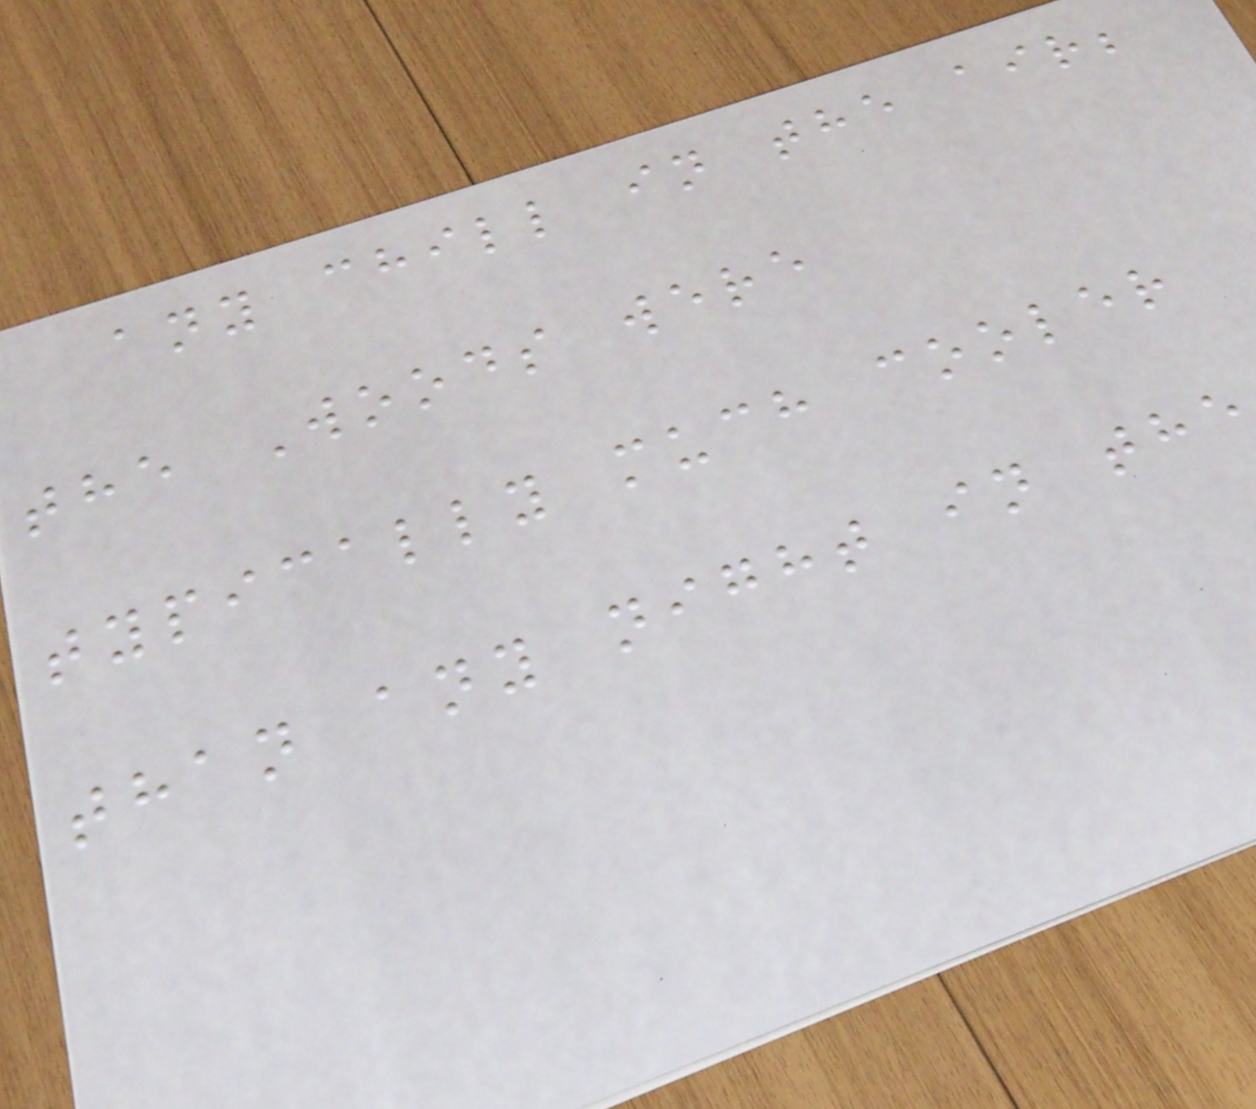any chill in the air;
the Woods were
typically much cooler
than any night in the
